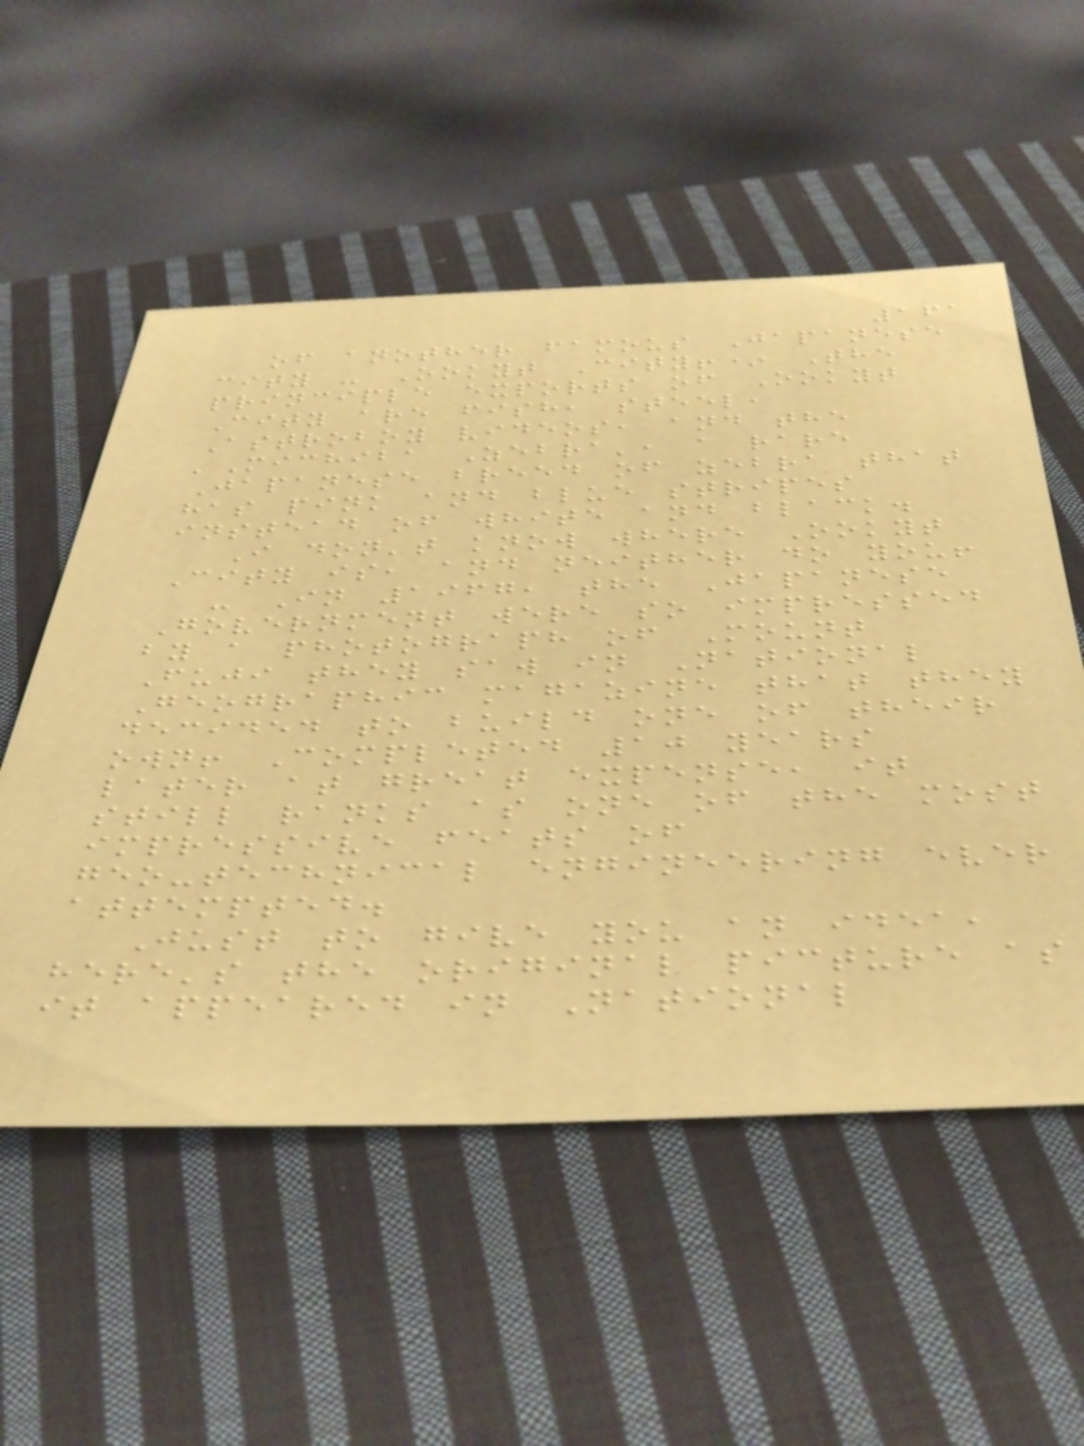161
of another famous Japanese
city - Ookyt City!* The
principle exports of Ookyt
City are fish, steel,
Astroboy videos, and the
'Michiba Zebra', a rare
Japanese breed of zebra that
has pink and blue stripes
instead of white and black.
I don't know where Ookyt
City is, and neither do you!
- In 1967, the Japanese
Government were so impressed
by a photograph of Mount
Fuji they saw in National
Geographic magazine that they
decided to build one of their
own! Completed 10 years
later at great expense, it
still ranks as one of the most
impressive feats of
geo-technical engineering ever
attempted.
Just to give you an idea,
here's the original picture as
it appeared in National
